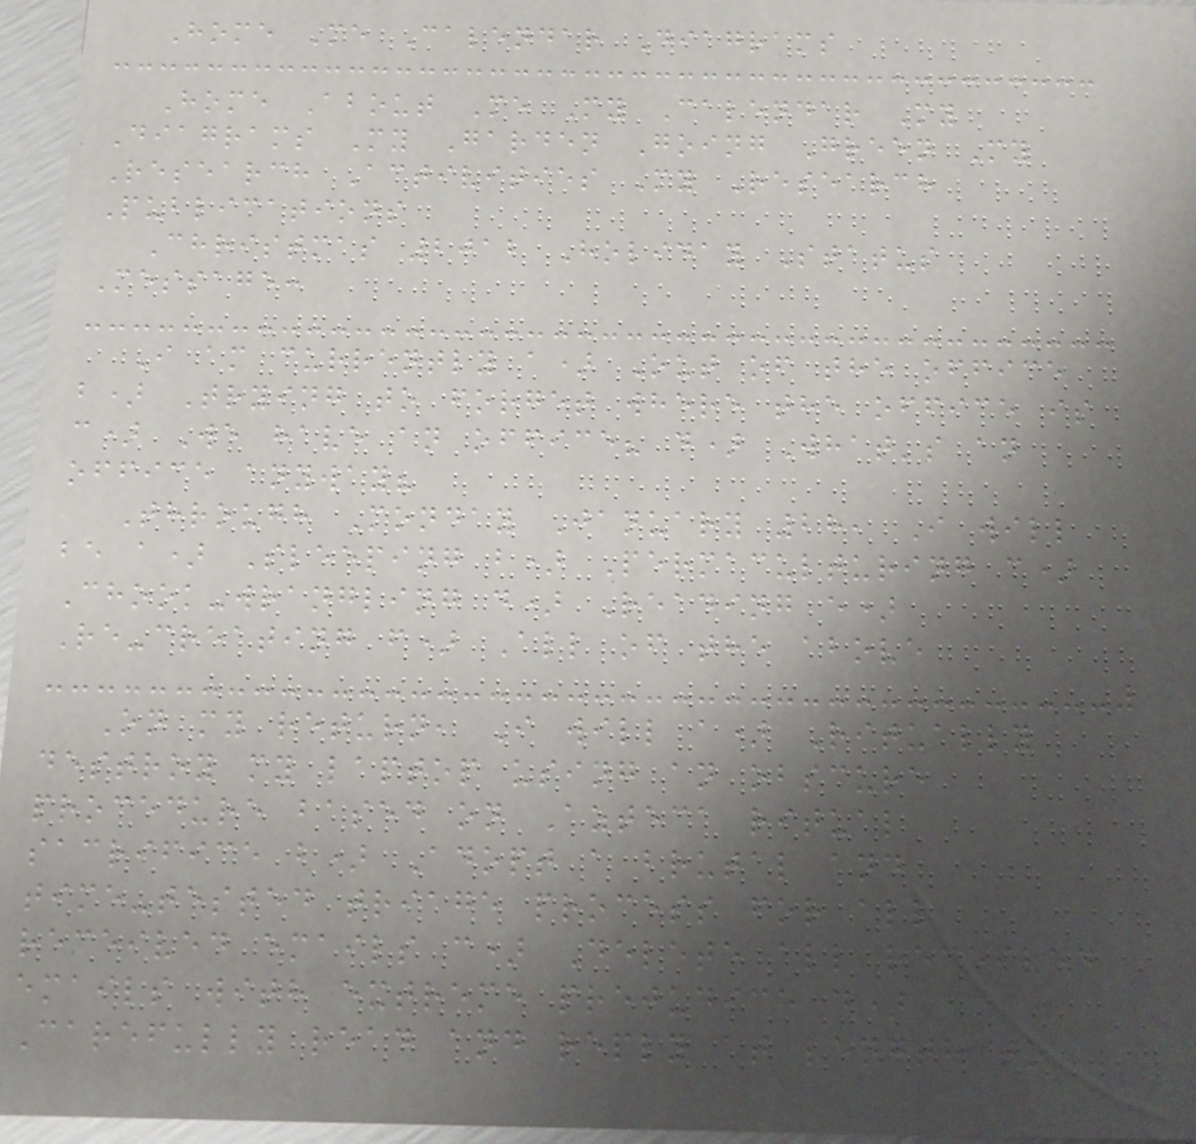Home Me Calendar Diagrams
Home About Me My Calendar My
Diagrams My Garden Going Green My
Research Activities My Research
Publications
Christmas 2012 Holiday Status
Message:
I am currently a) Out of the office
b) Trying to forget where the office is
c) We have an office? d) What's an
office anyway?
Through Monday January 28, I will
be a) Sleeping b) Permaculturing c)
Chook-wrangling d) Reading e)
Re-creating f) All of the above
On my return, I will a) Ritually
destroy my laptop using an obscure
procedure based on Azteca ritual
sacrifice b) Adopt a brutal and
time-tested triage process for all
received emails c) Delete all received
emails with extreme prejudice d)
Carefully read and reply at length to
